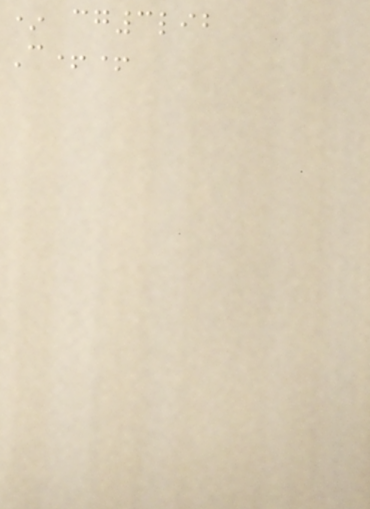* cg3lib
C++
